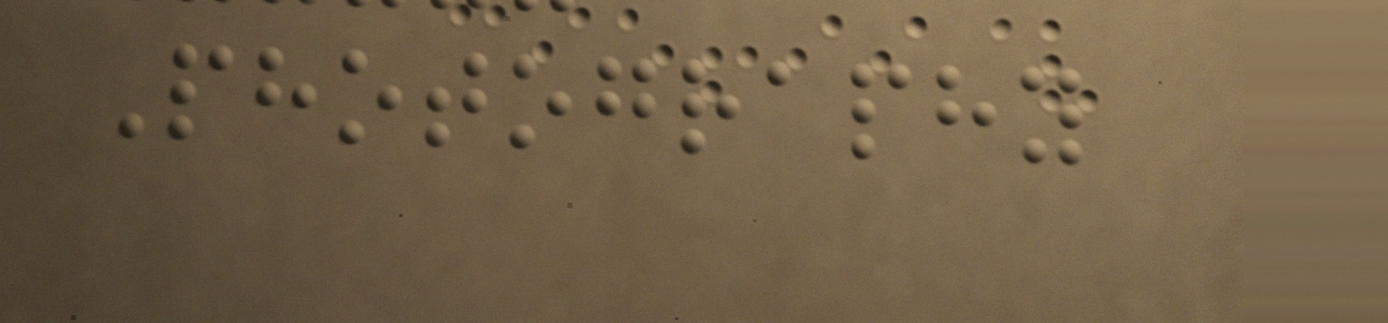Photography
